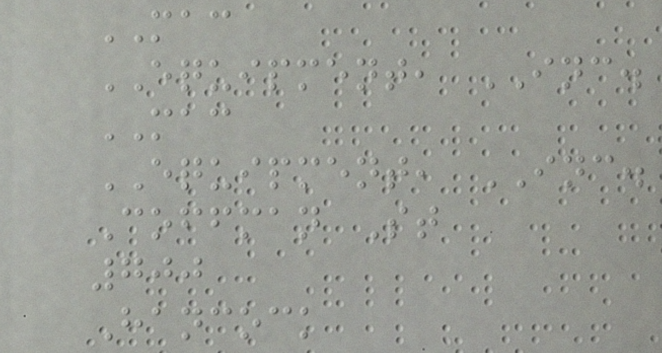MAC
EQUIPMENT, INC.
MAC
EQUIPMENT, INC.
Coffman St
700
Hancock
